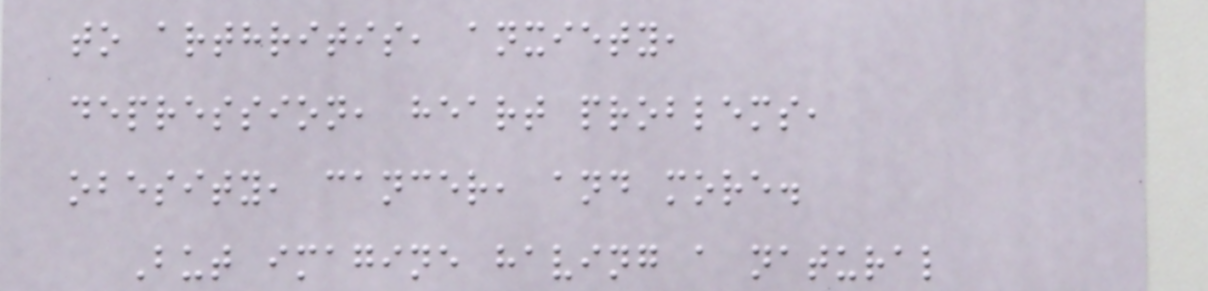to arthritis, anxiety,
depression, heart problems,
obesity, cancer, and more.
But imagine having a natural
